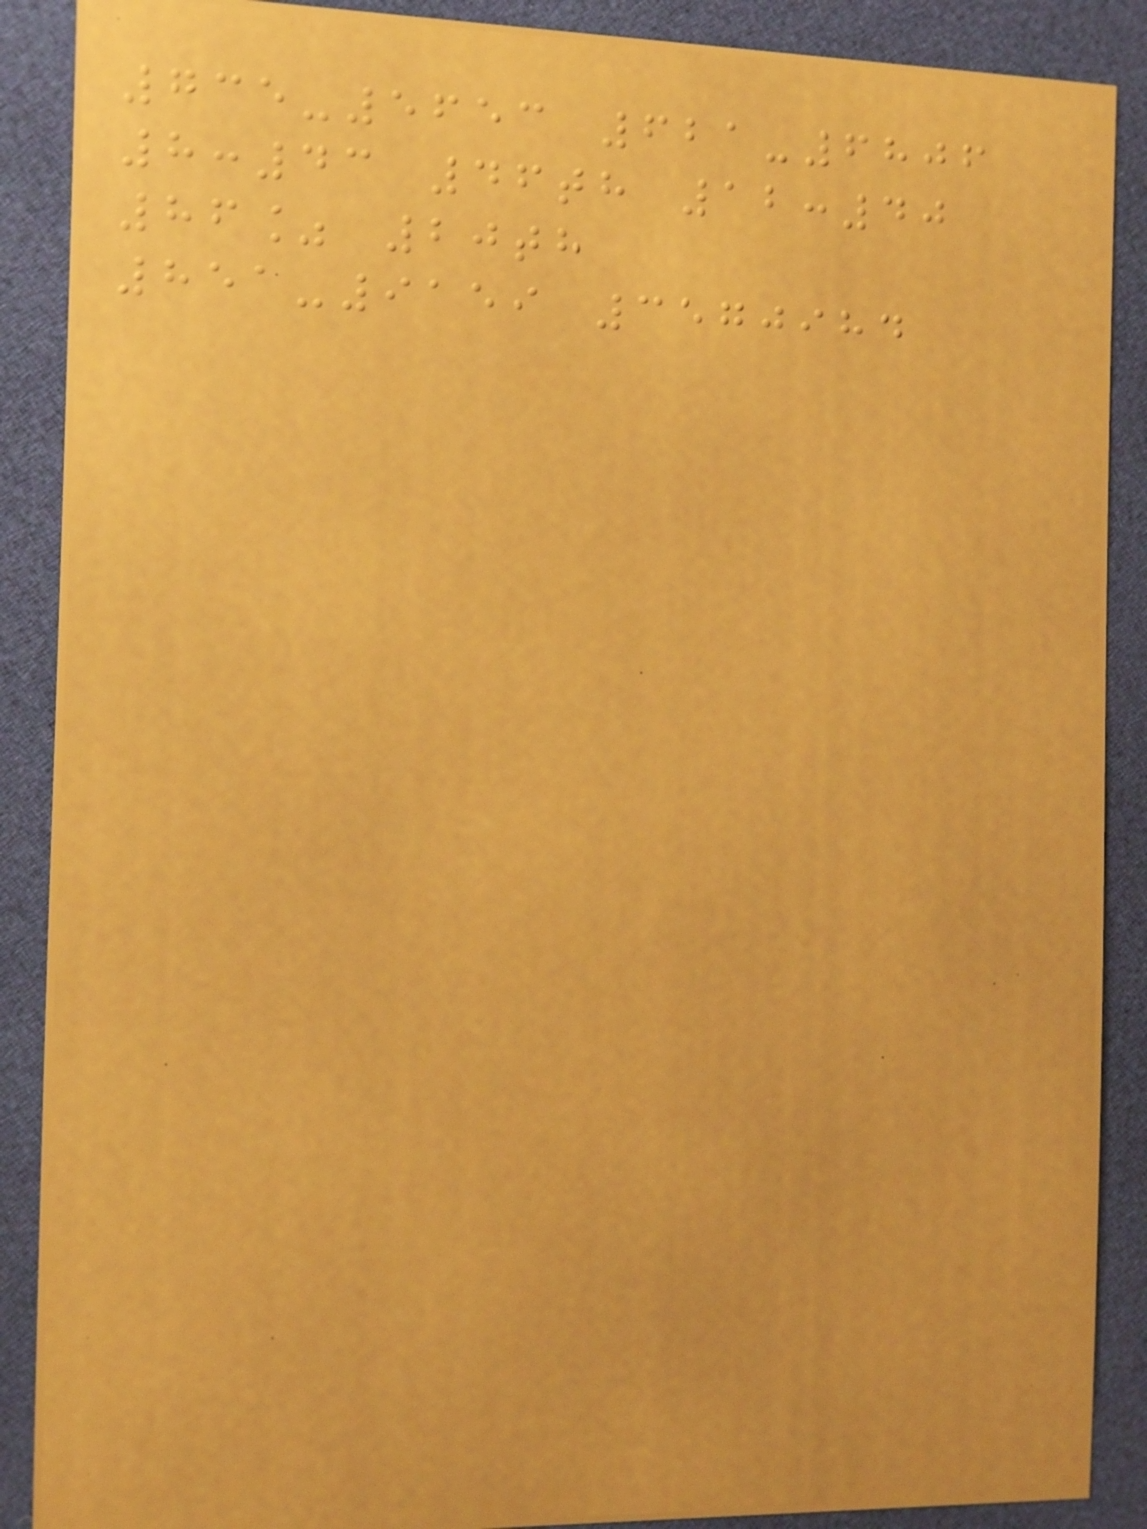735-5653 621-6806
8:43 46th 12:40
86% 20th
851-9159 3570984
